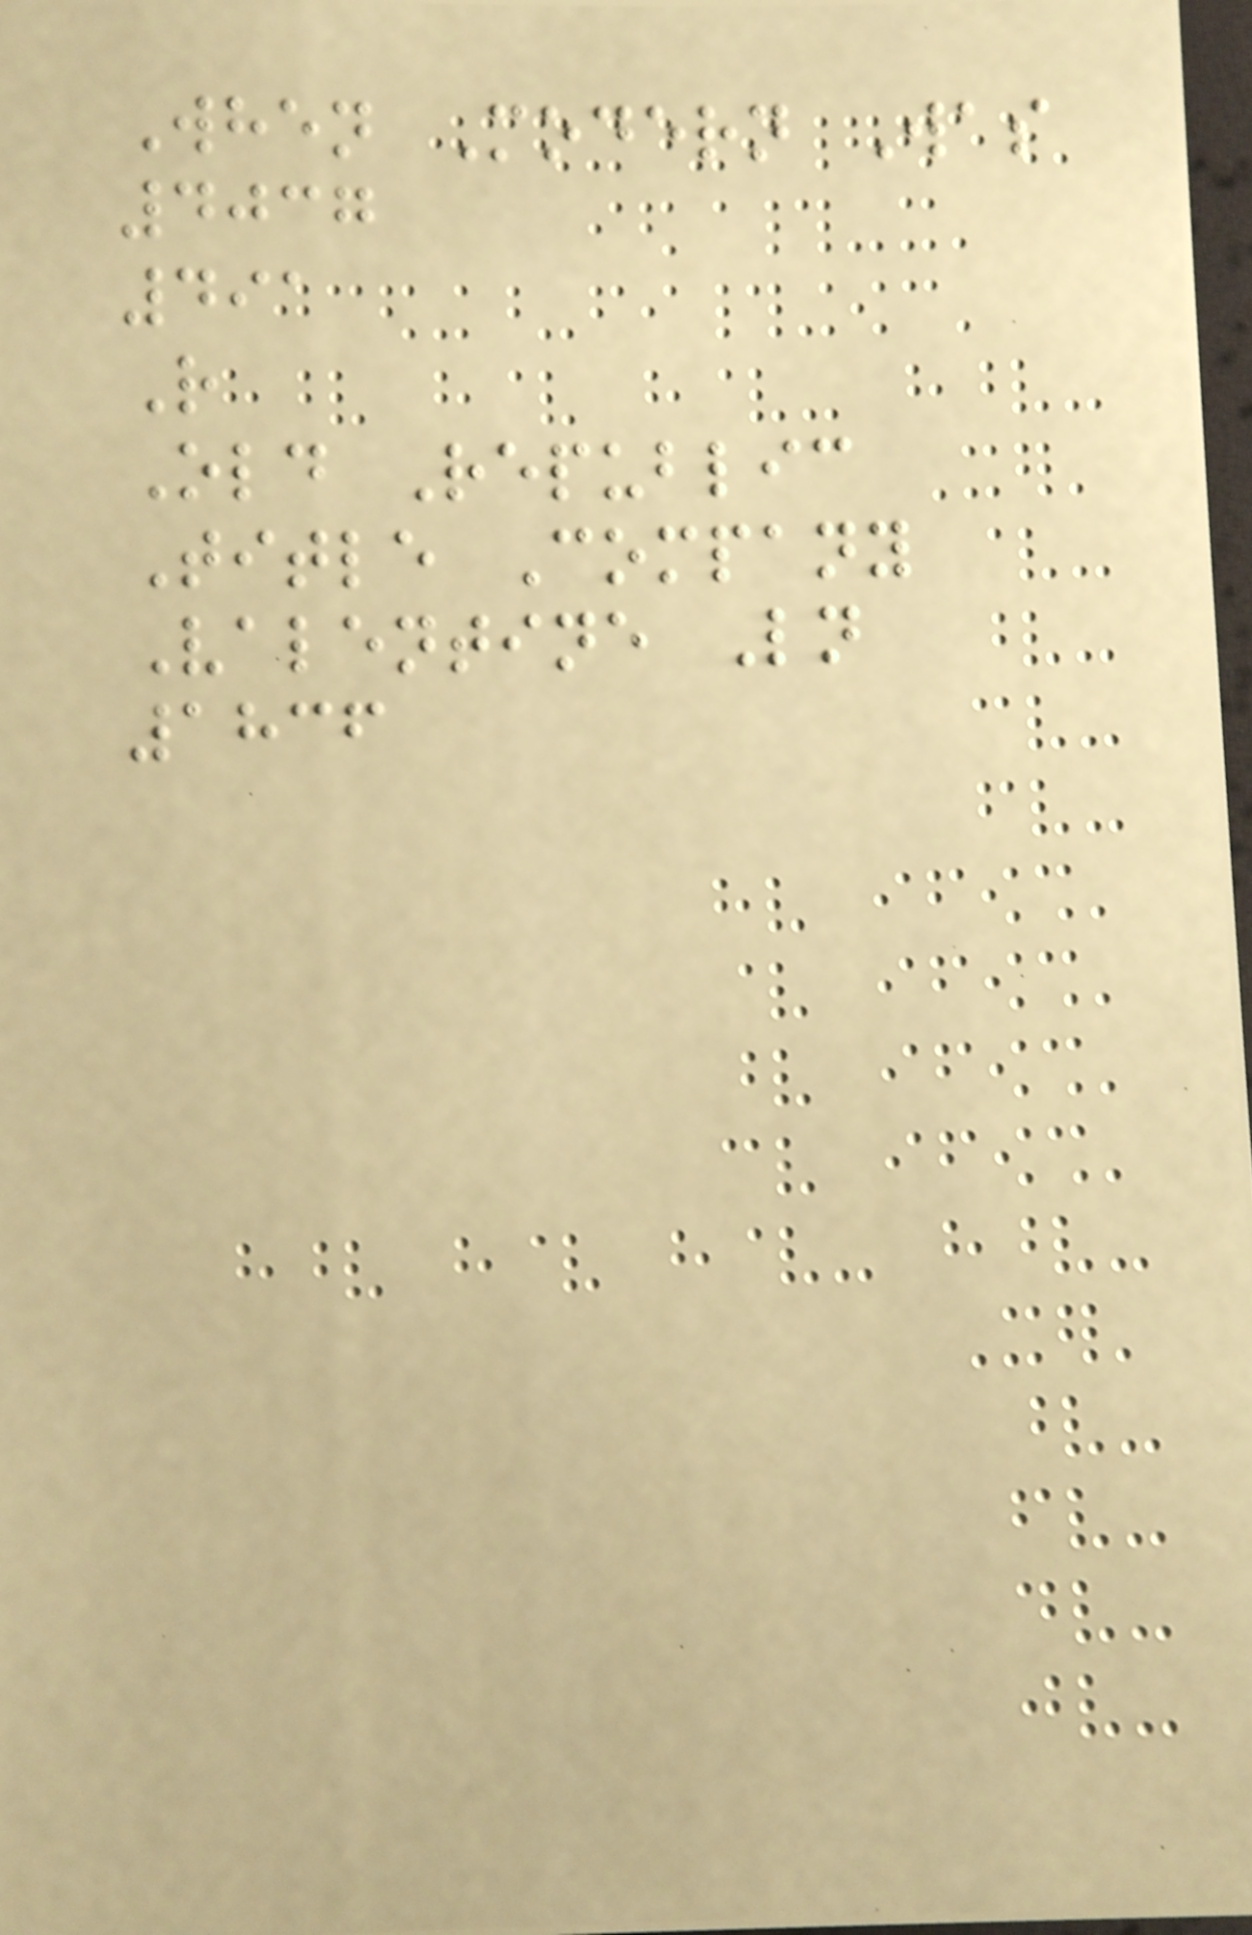When Modern Was
4037
491
R
Old Republic
Title Company
Valentine Ln
1836
